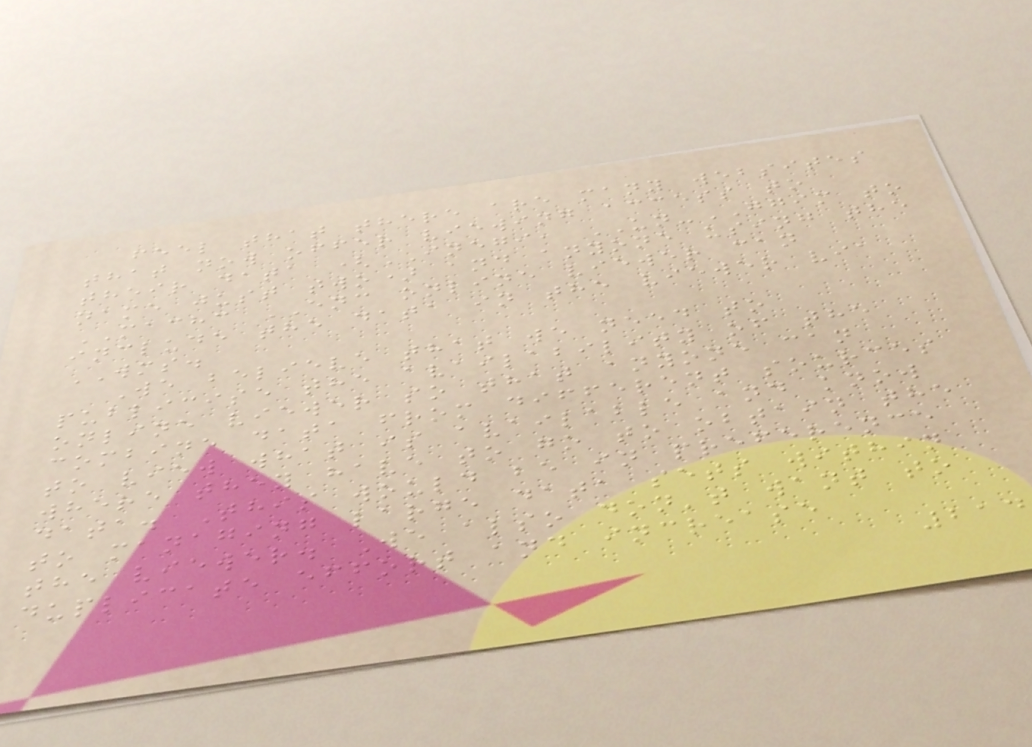feel that there are many websites
that now offer viewing access to
their data (INEGI, UN-GGIM to
name just two) and anyone using the
MACHC ENC online viewer can
include the data in the viewer via
WMS.
We believe that we need to
publicise the availability of the
online viewer so that anyone can
combine data from different sources
to view what is available and know
where they have to go to obtain the
data. This would be in preference
to managing large data sets within
the viewer. We also don't want to
duplicate effort and increase
214
